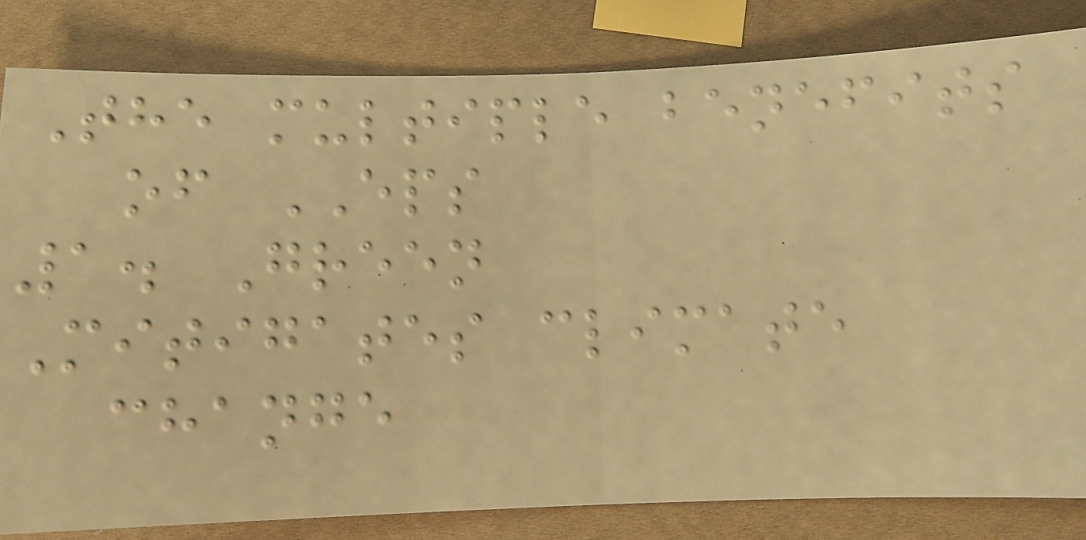The multiple benefits
of EPS
1. Green
Mitigates climate
change
